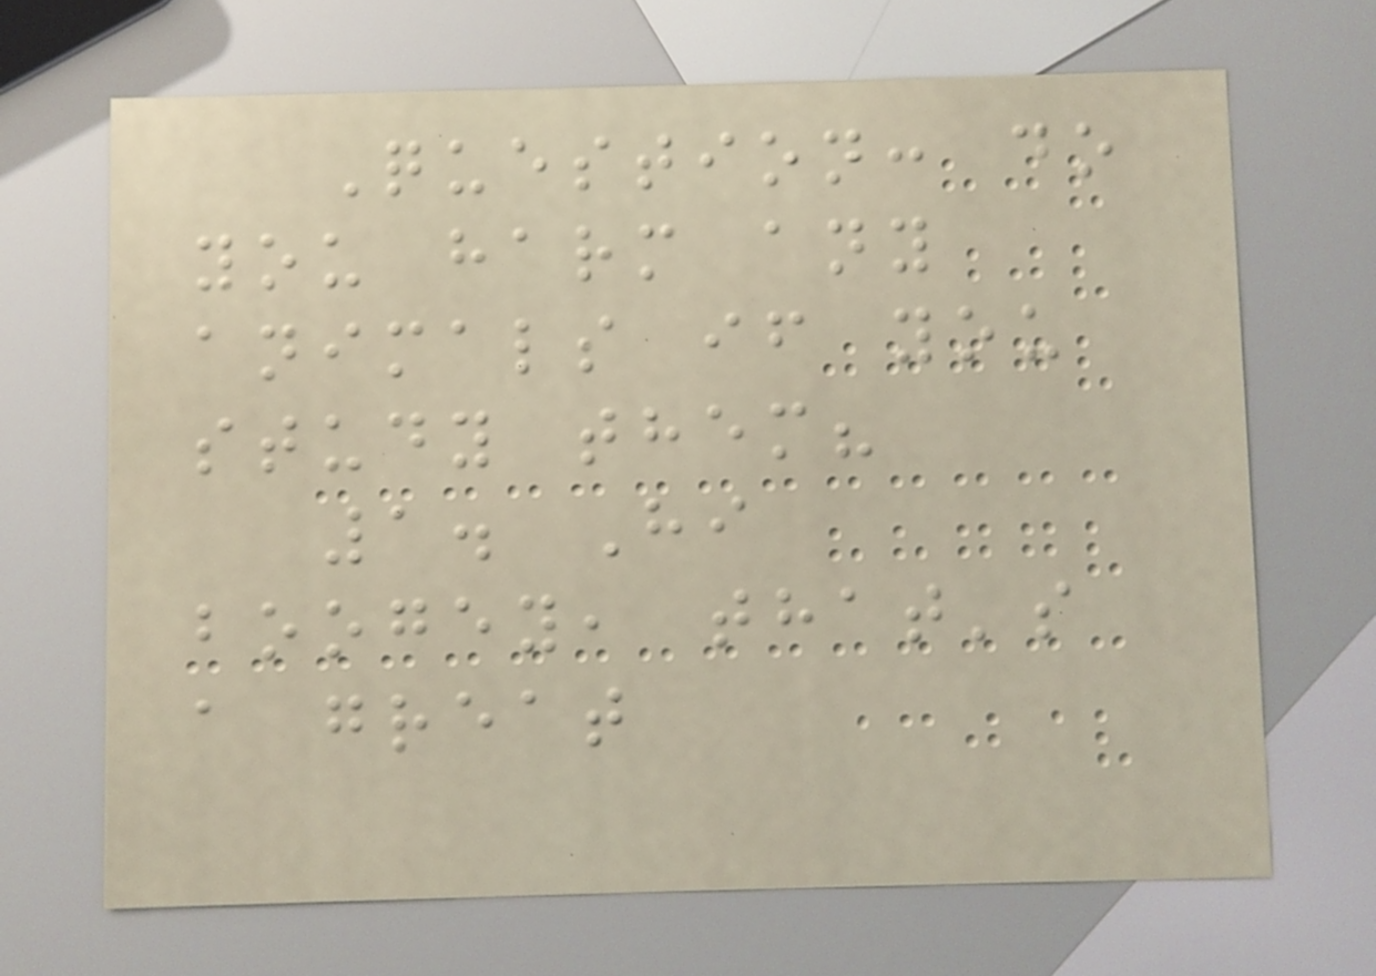Question: do
you harm any
animals if you
study them?
1. Hi
boogey, that's
a great
